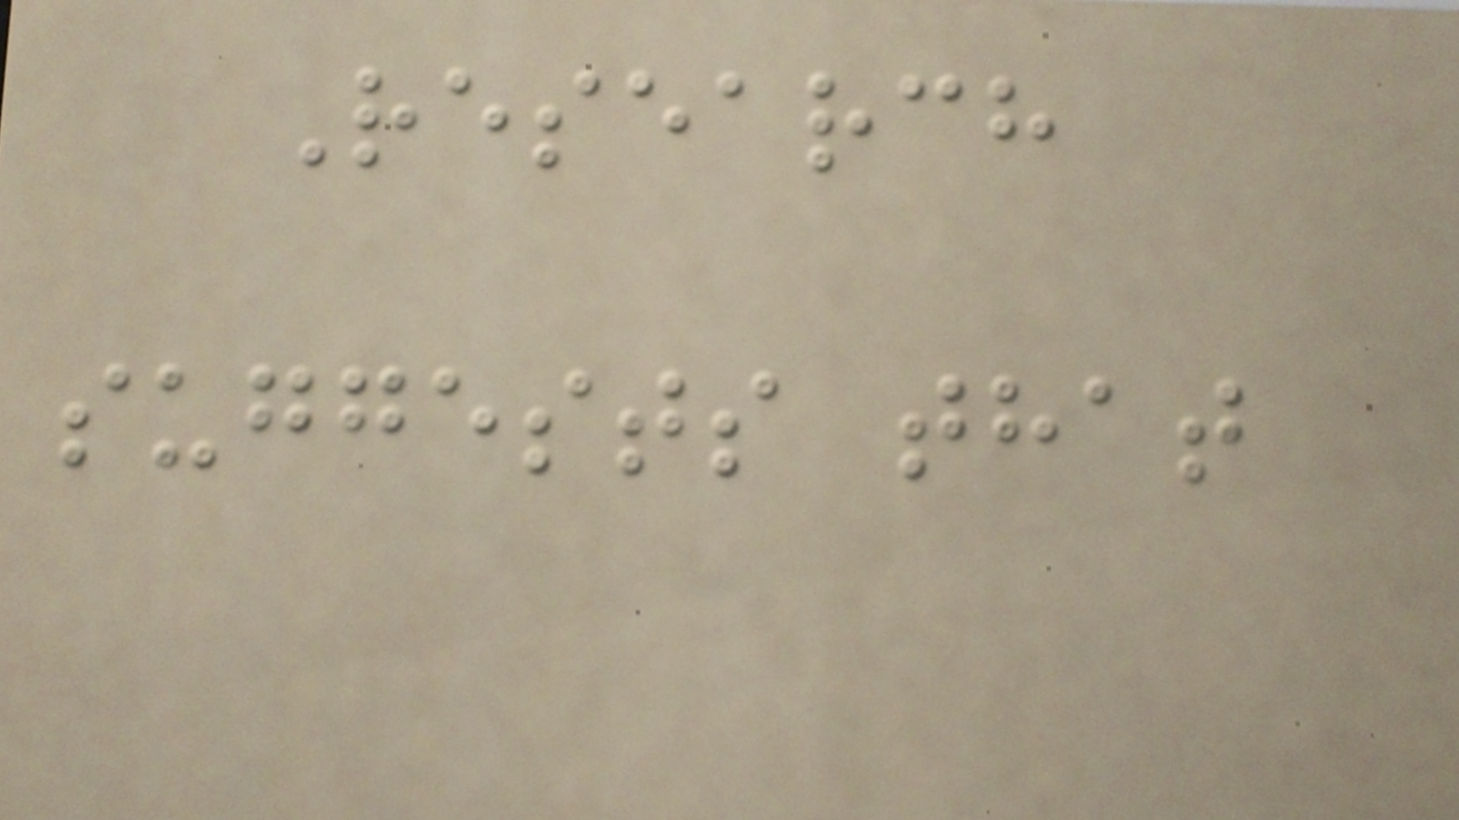Research
suggests that
